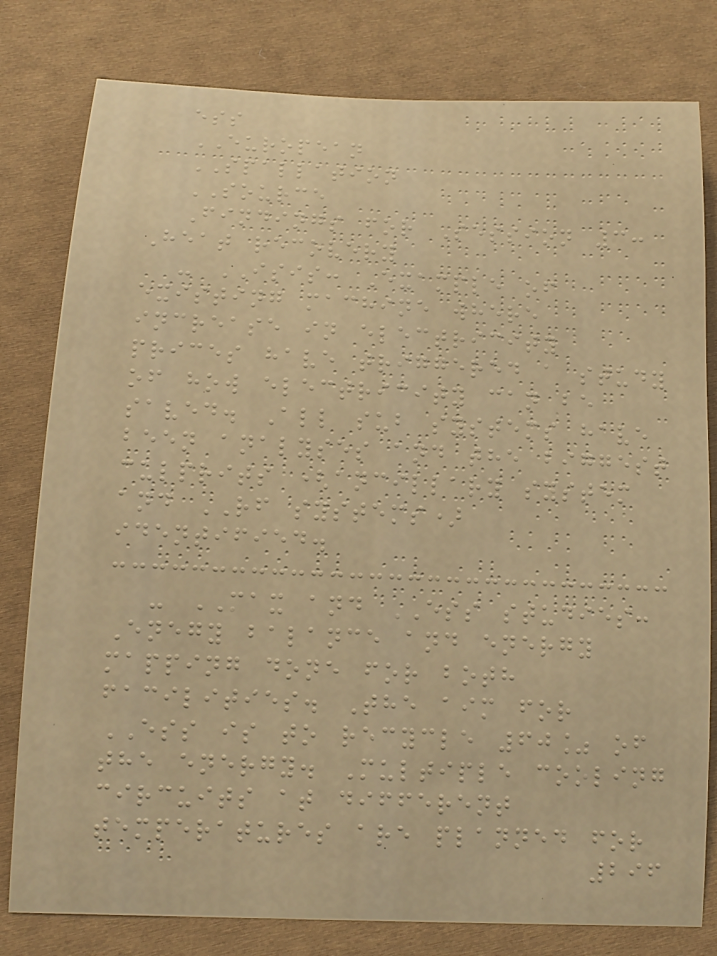ess
EUROPEAN
SPALLATION
SOURCE
Findings for Session 3:
Heat recovery
- ISIS: Example of
existing machine where
increase in electricity
prices have triggered a study
of how electricity can be
saved. All sub systems have
been analyses and the biggest
culprits (ancillary system
and RF systems)
identified.
- MAX and ESS studies:
Enegy balance and energy
mapping done for both
facilities. The aim for
ESS is to recycle 60% of
the energy. Multiple cooling
circuits at different
temperatures are planned for
296
